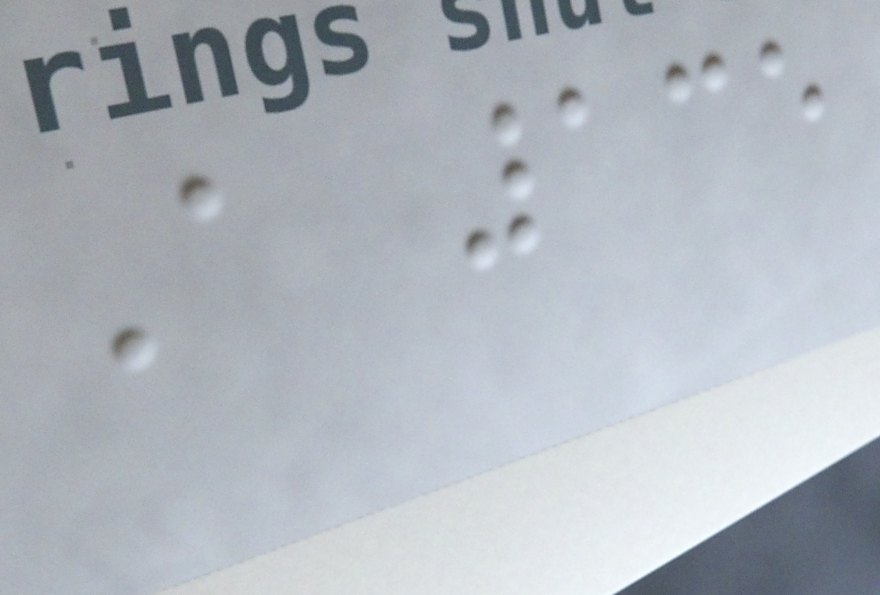A 135
